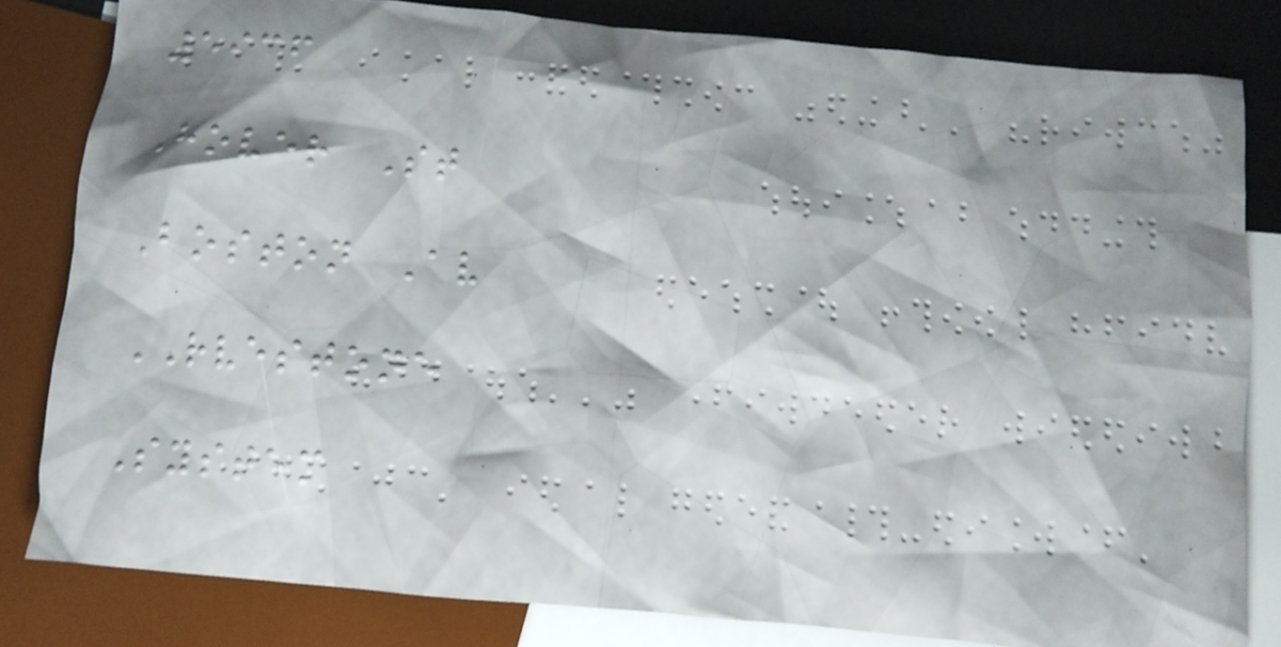5936
Hover St
Boston Av
RVESTONE
System
